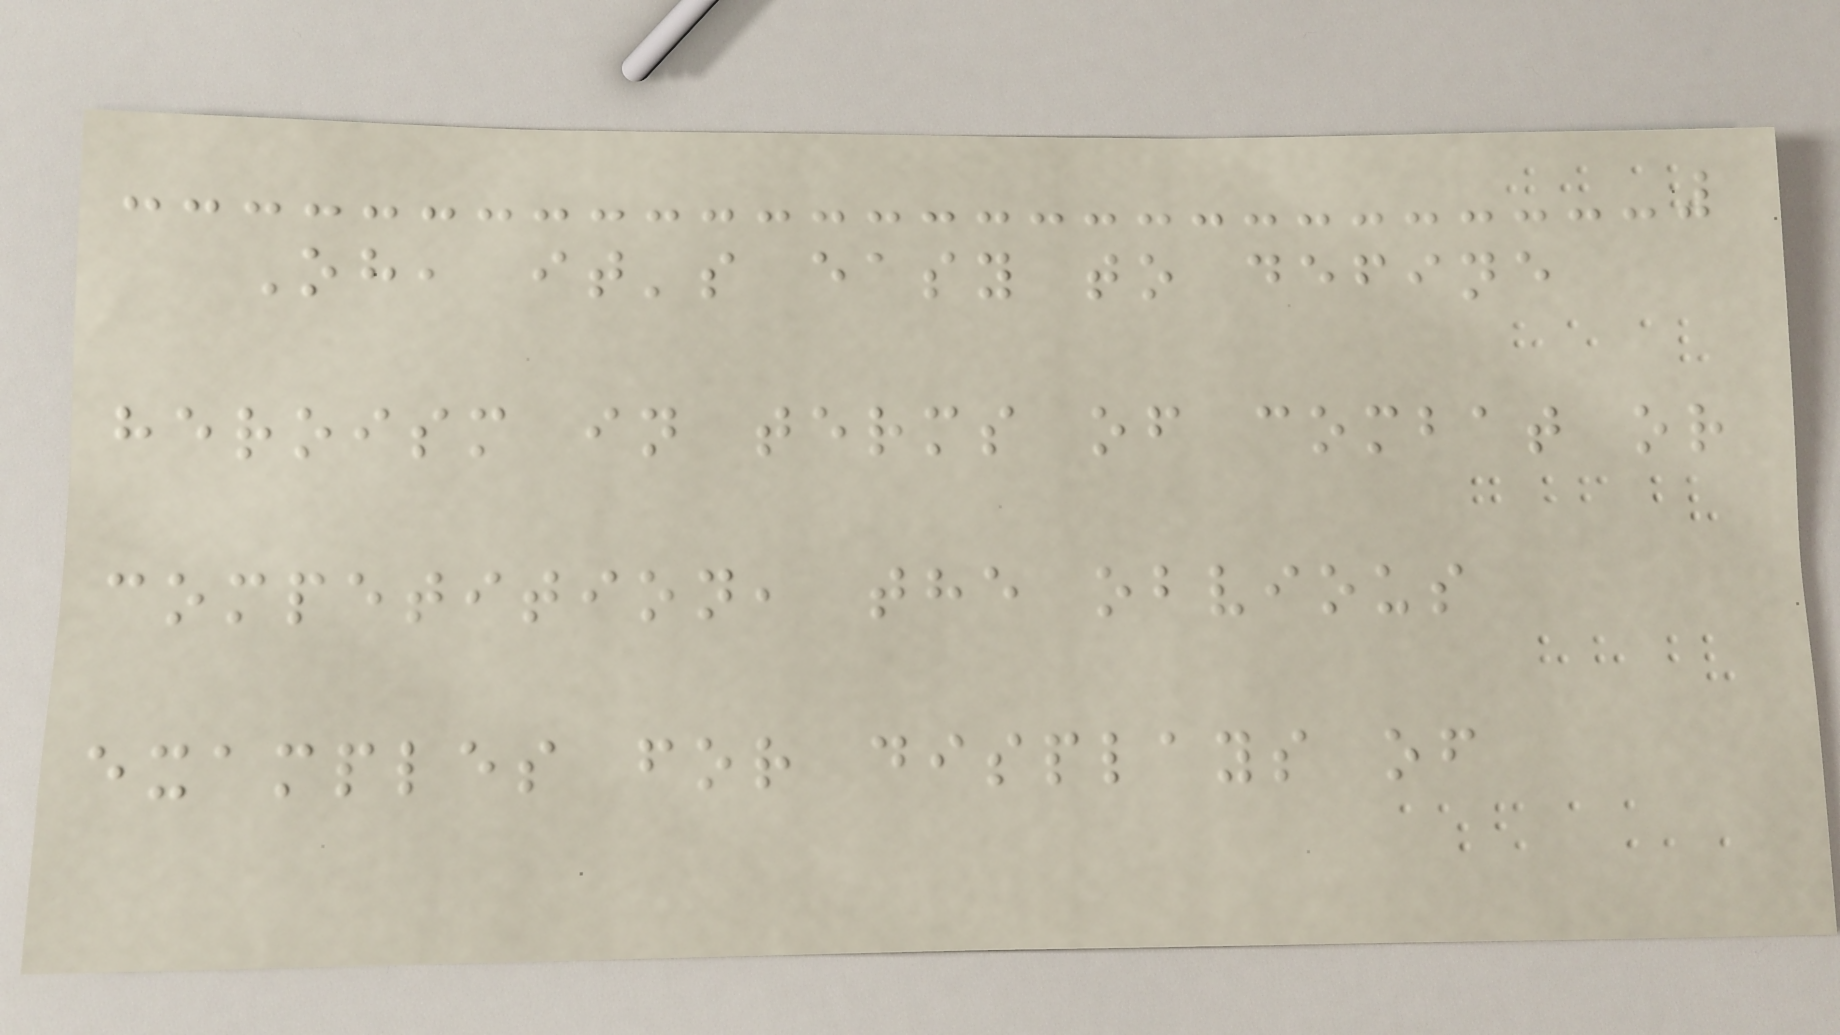Oh, it's easy to define
heroism in terms of combat or
competition, the obvious
examples for displays of
